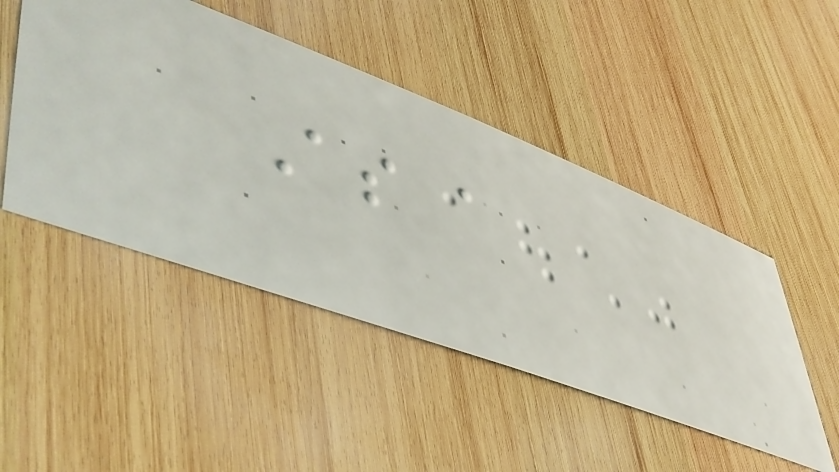As a
